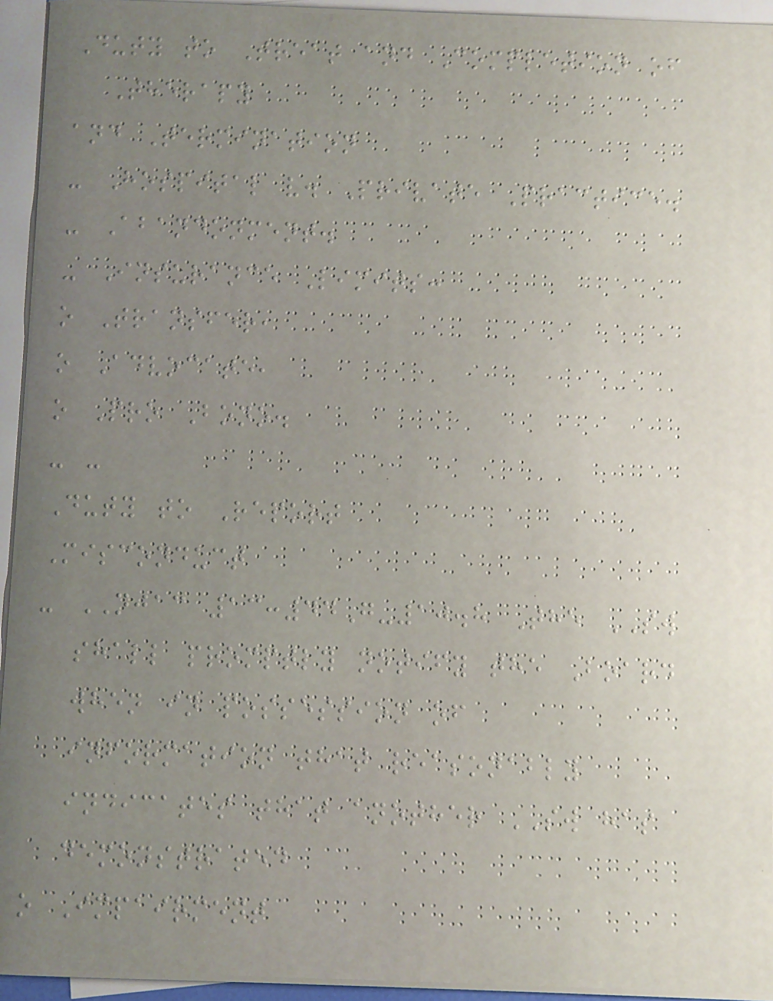Duty to Treat and Completion of
Therapy
and Termination
- Hospital v. Private Practice.
- Abandonment.
- Insurance Limits:
o Transfer,
o Advocate,
o Pro Bono.
- -
Duty to Report
Misconduct
- NJAC 13:44G-10.8 The SW
shall promptly notify the Board
when in possession of
information that reasonably
indicates that another SW has
demonstrated
o Impairment
